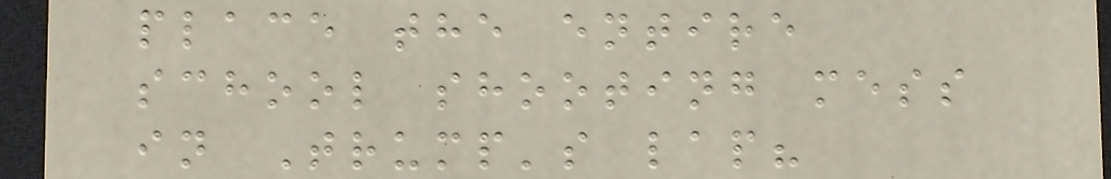place the entire
school shooting mess
in Trump's lap?
